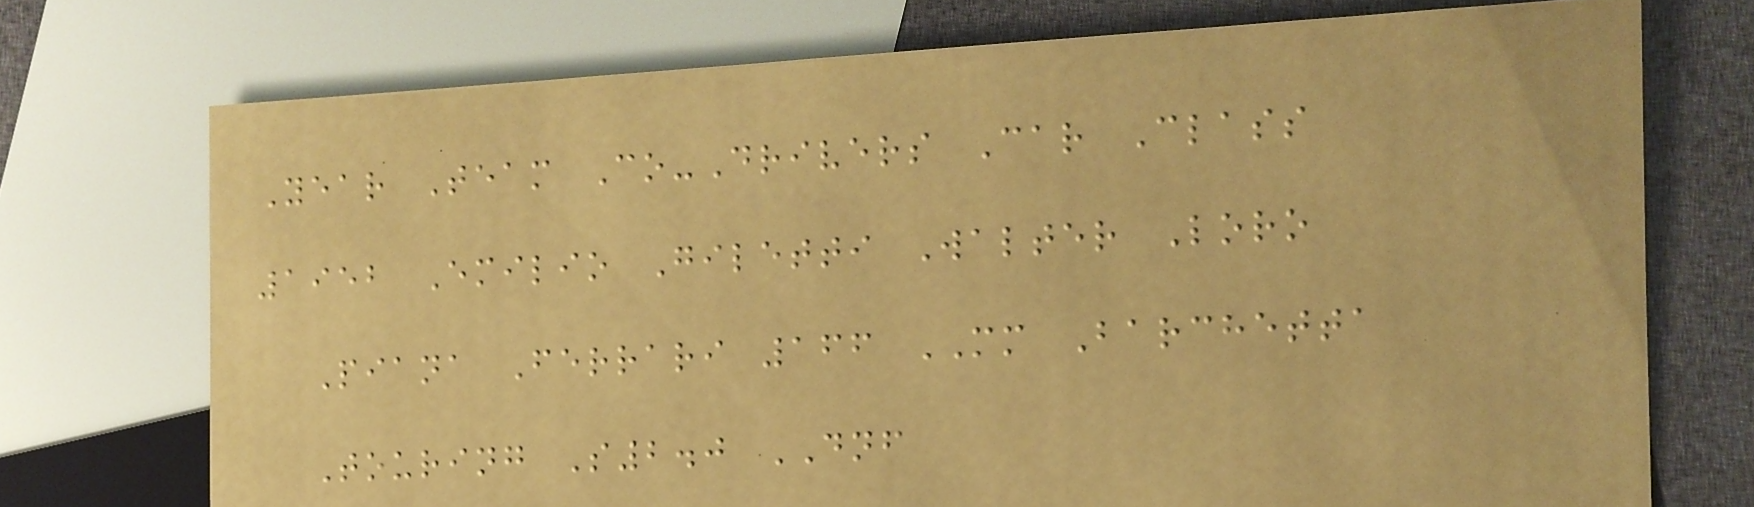Year Team Co-Drivers Car Class
1952 Emilio Giletti Walter Loro
Piana Ferrari 166 MM Barchetta
Touring S2.0 DNF
